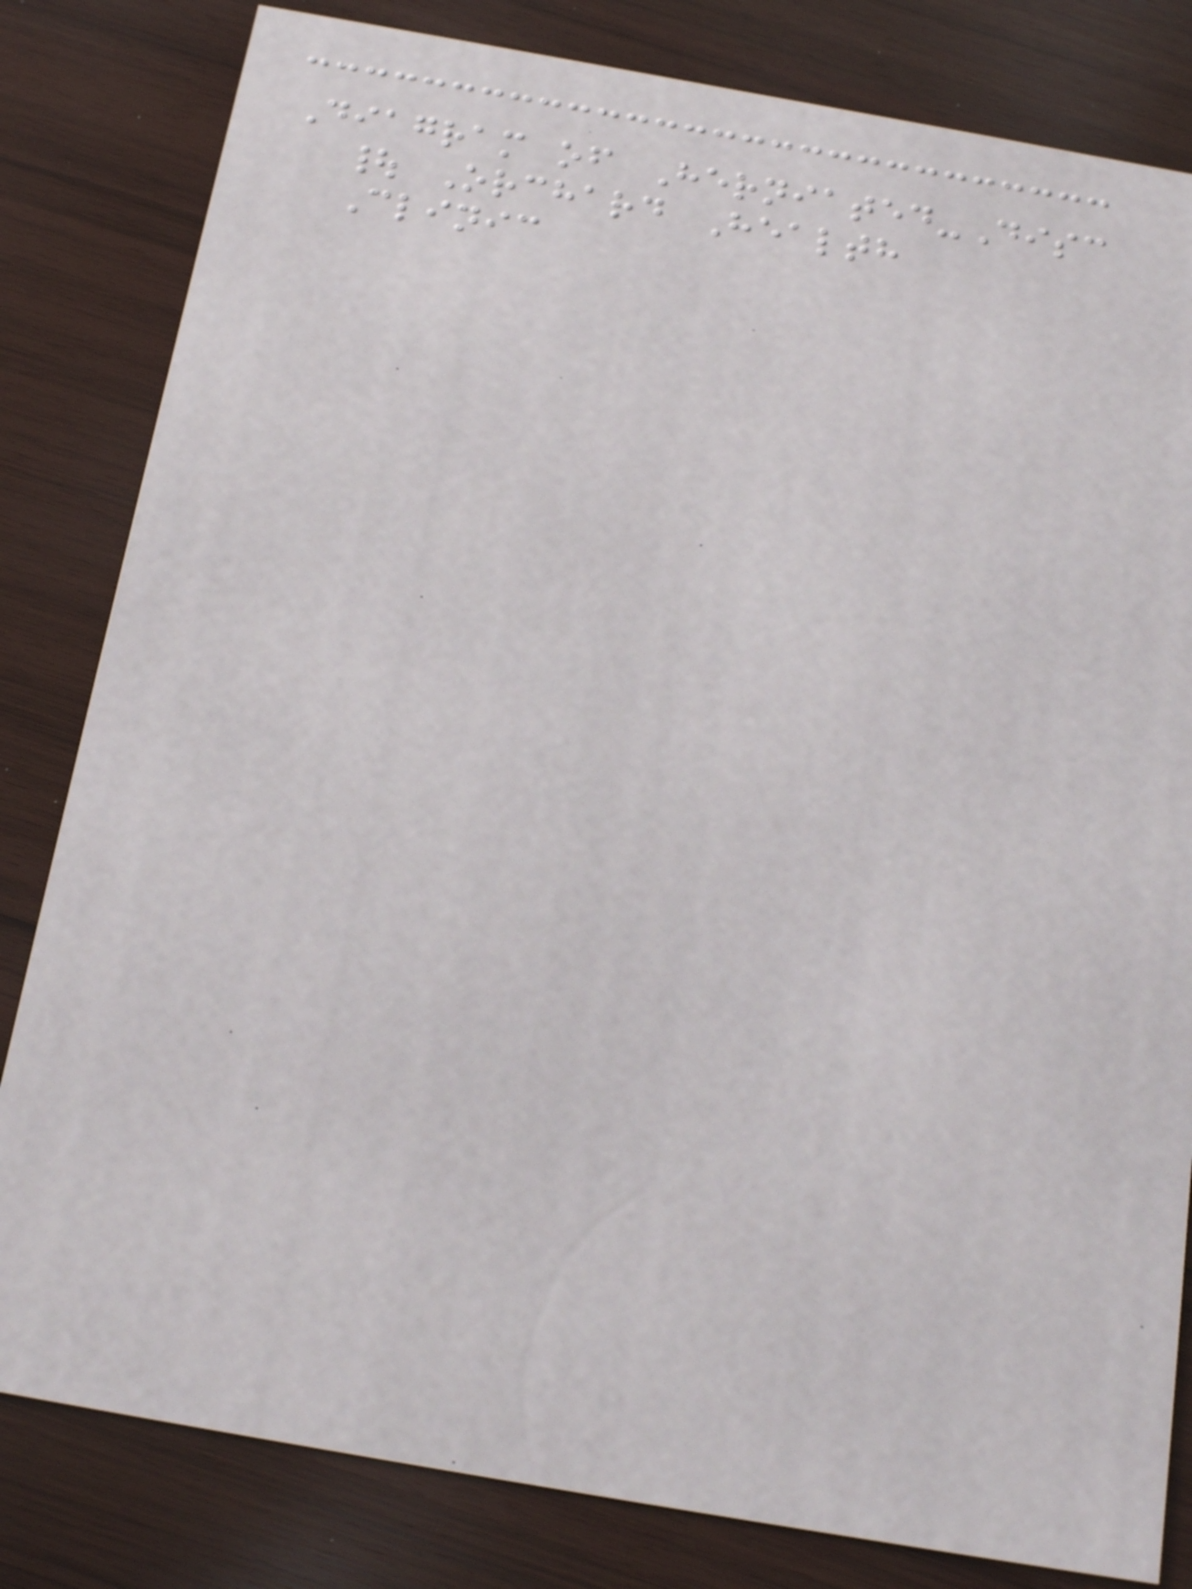Diagram of Herniated-Disc
| Orchard Health
Clinic
